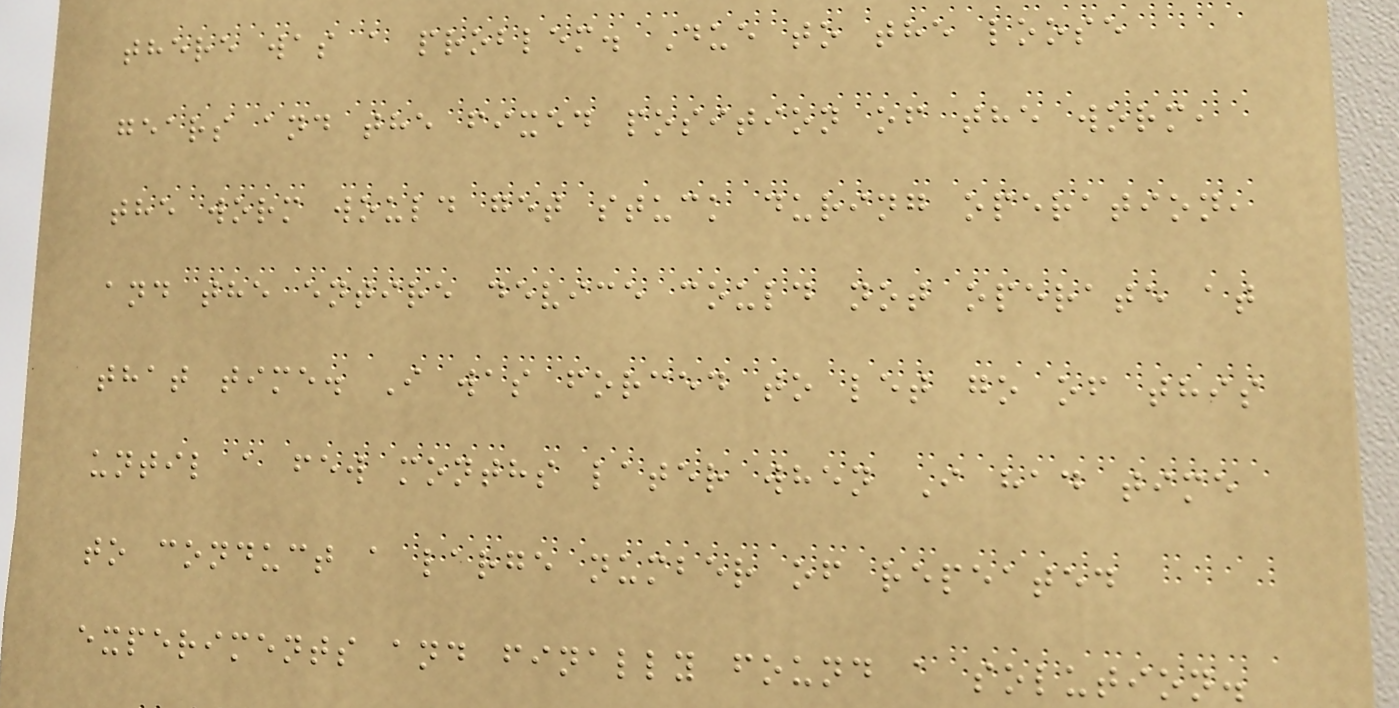there was a problem. Due to the loose
gears and the fixed position of the worm,
the worm would get stuck during operation,
and the entire device could not operate at
that time. I was forced to let go of this
until a few months later when I had time
to conduct a large number of repeated
experiments and finally found a solution.
